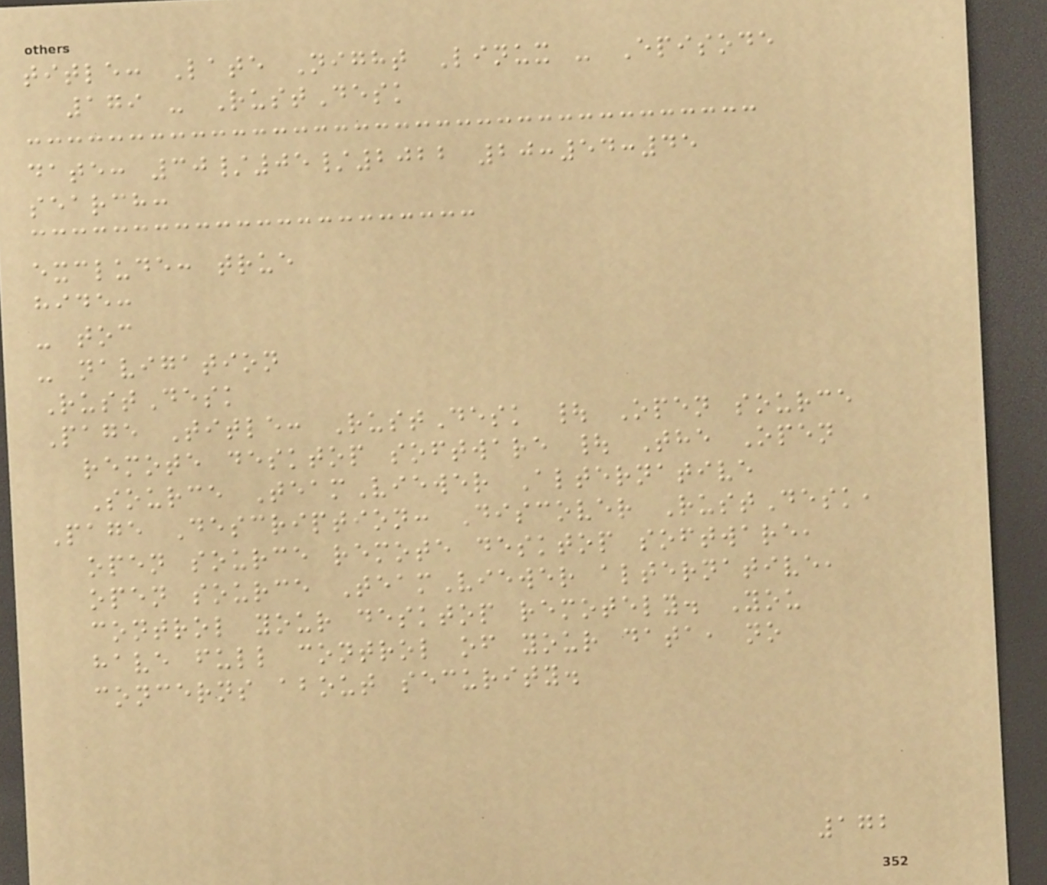title: Late Night Linux - Episode
179 - RustDesk
date: 30/05/2022 20:54:45
search:
exclude: true
hide:
- toc
- navigation
RustDesk
Page Title: RustDesk | Open source
remote desktop software | The Open
Source TeamViewer Alternative
Page Description: Discover RustDesk,
open source remote desktop software,
open source TeamViewer alternative,
control your desktop remotely. You
have full control of your data, no
concerns about security.
172
